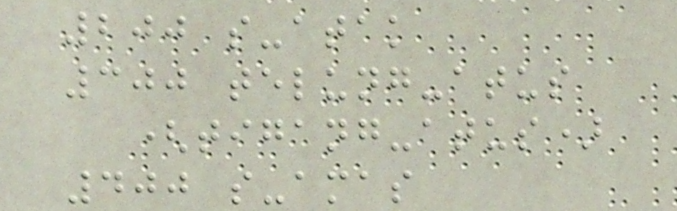200 s-atak
300 telung-atus
(tigang-atus)
400 s-amas
